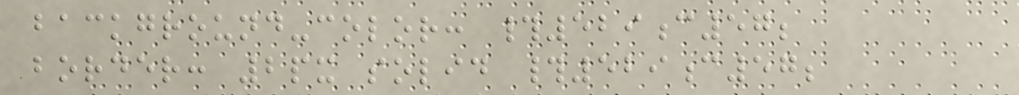background-color: #529c57;
border: 2px solid #529c57;
